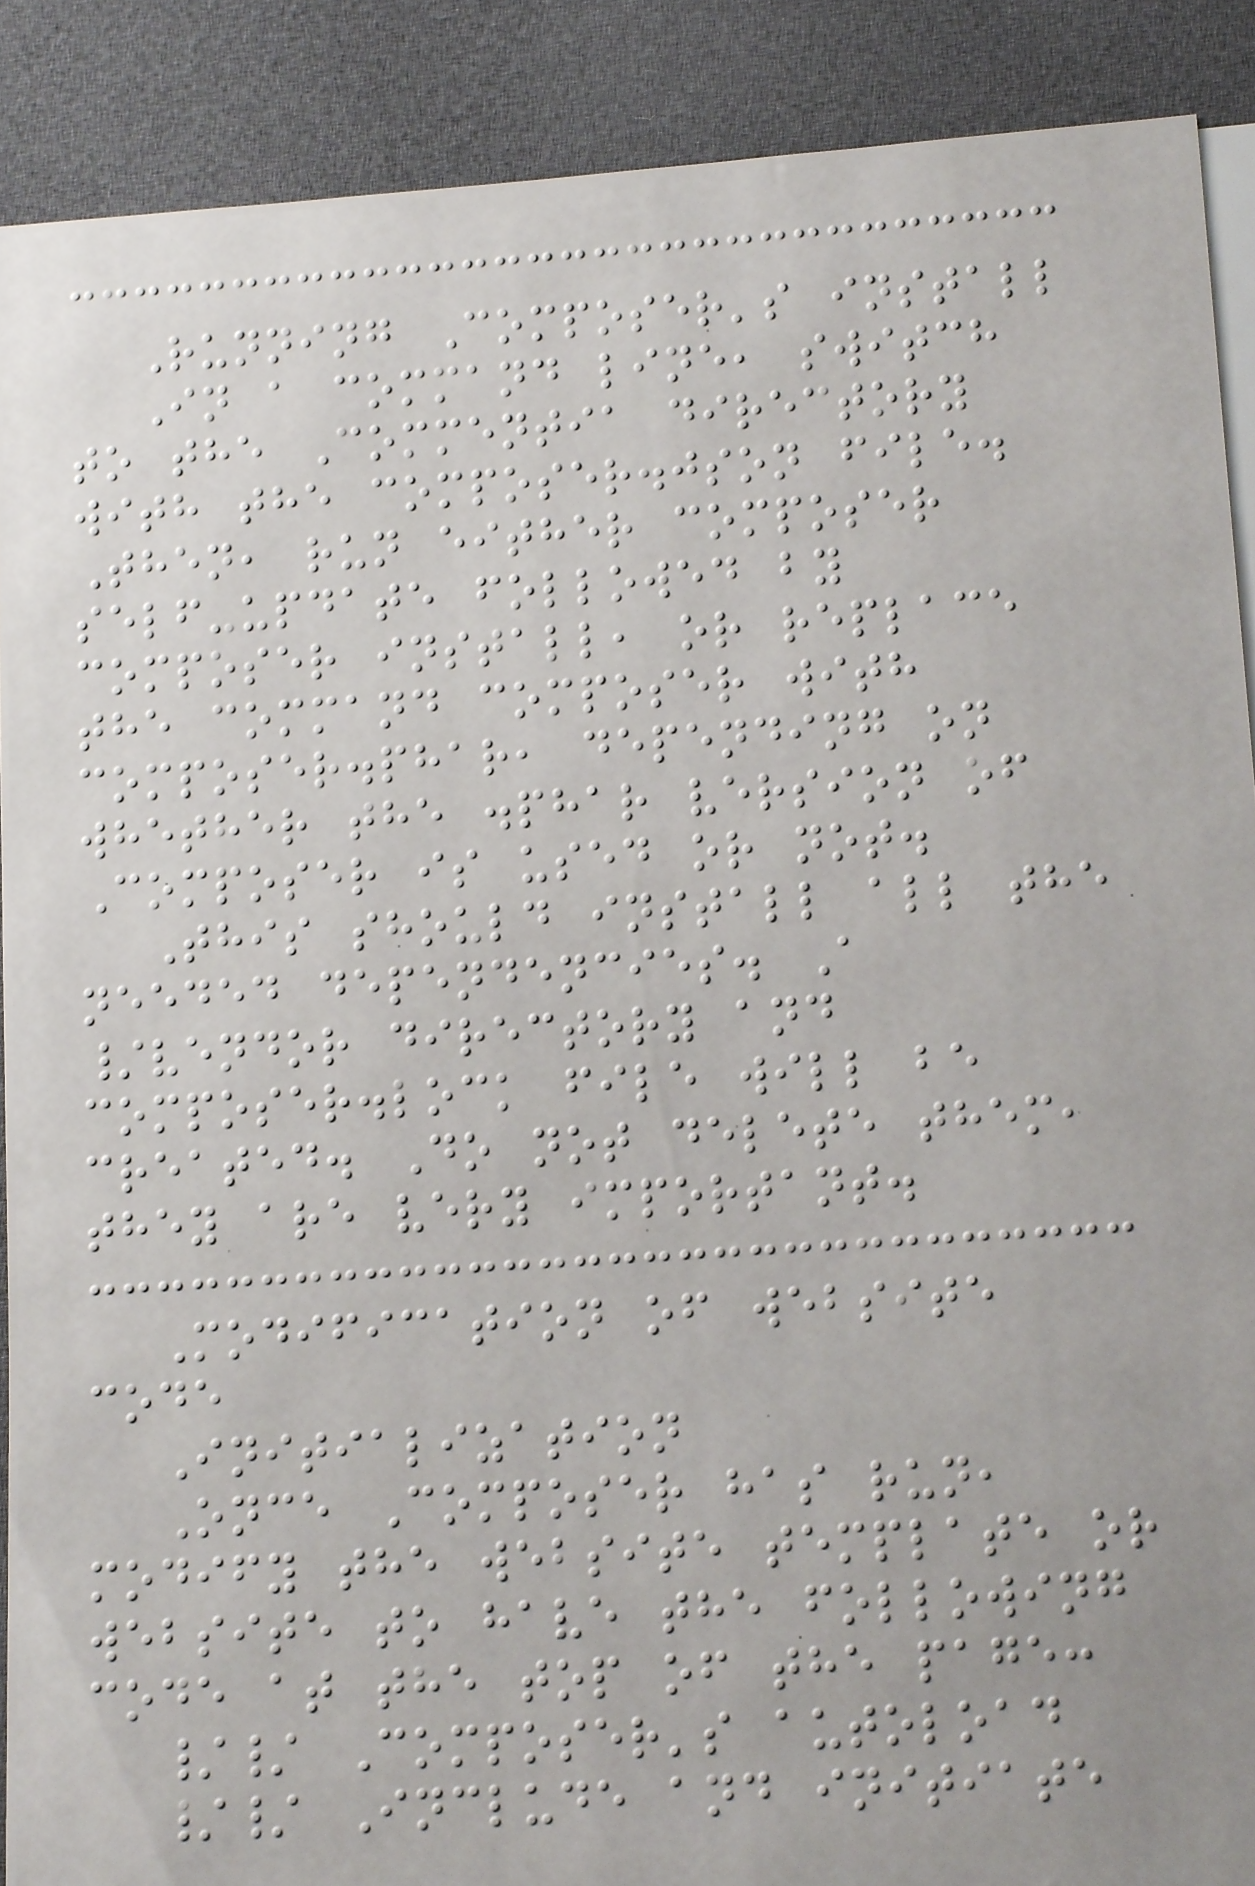Running Composer's install
In a command line, switch
to the Commentia directory
with the composer.json file.
Then, run either composer
self-update followed by
composer install, or replace
the command composer with
composer.phar, depending on
whether the .phar version of
Composer is used or not.
This should install all the
needed dependencies. A
/vendor directory and
composer.lock file will be
created. Do not delete them,
they are very important.
Modification of website
code
Initialization
Once Composer has run,
modify the website template or
website to have the following
code at the top of the page:
// Composer's autoload
// Include and initiate
